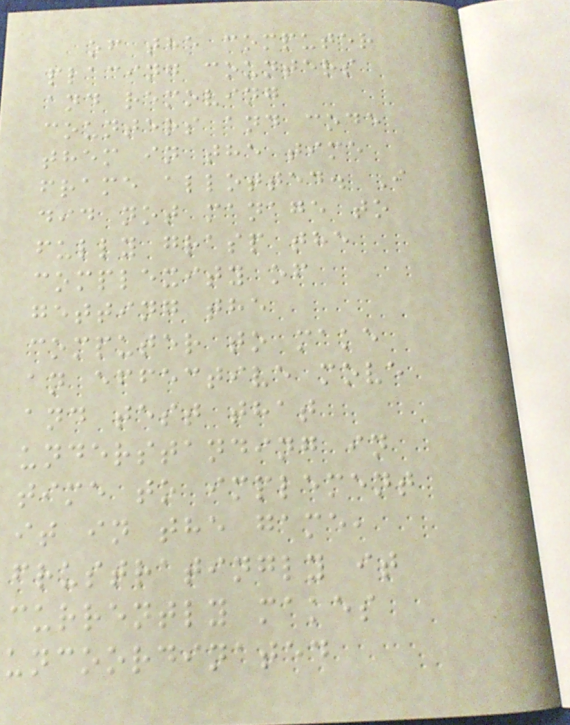of the computer
placing counters
and removing
counters and code
them in the time
frame allotted. I
did not manage to
fully grasp the
complexity of
getting the
computer to make
an effective move
and test that
understanding in
time to implement
it in the game,
frustratingly it
currently makes
uncoordinated
